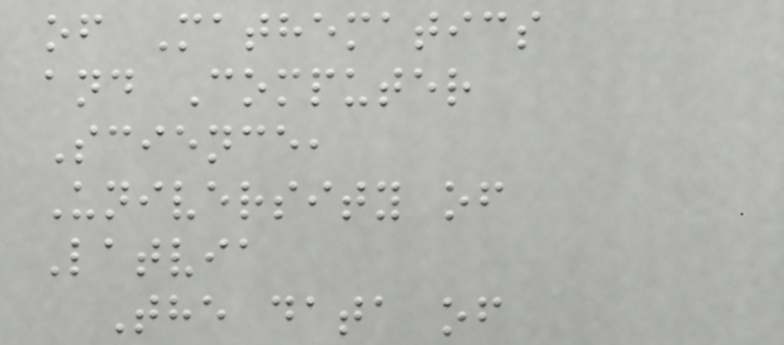of Mathematics
and Computer
Science,
University of
Latvia
The data of
